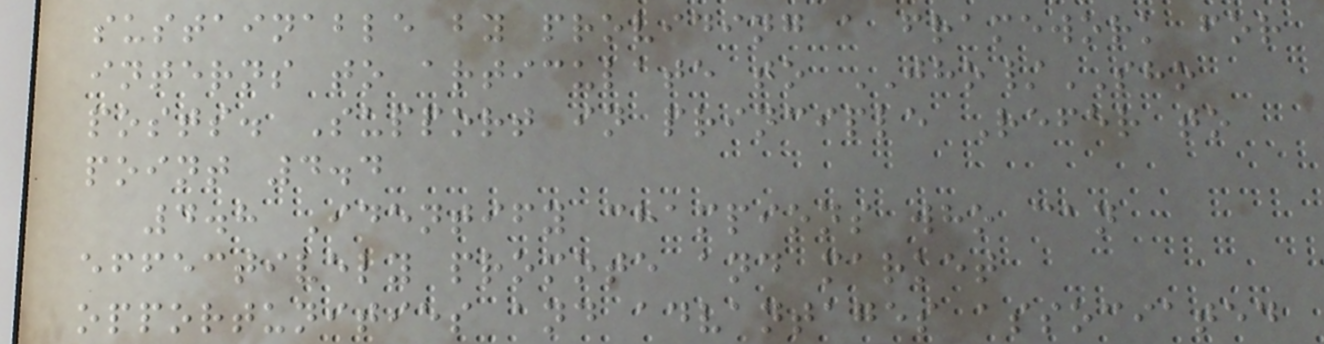sustainable by providing a framework for
interns to articulate to JHO/SHO
posts. Support in principle Refer to
point 4.4
4.8 Identify champions who can
effectively promote and market
opportunities and advantages associated
